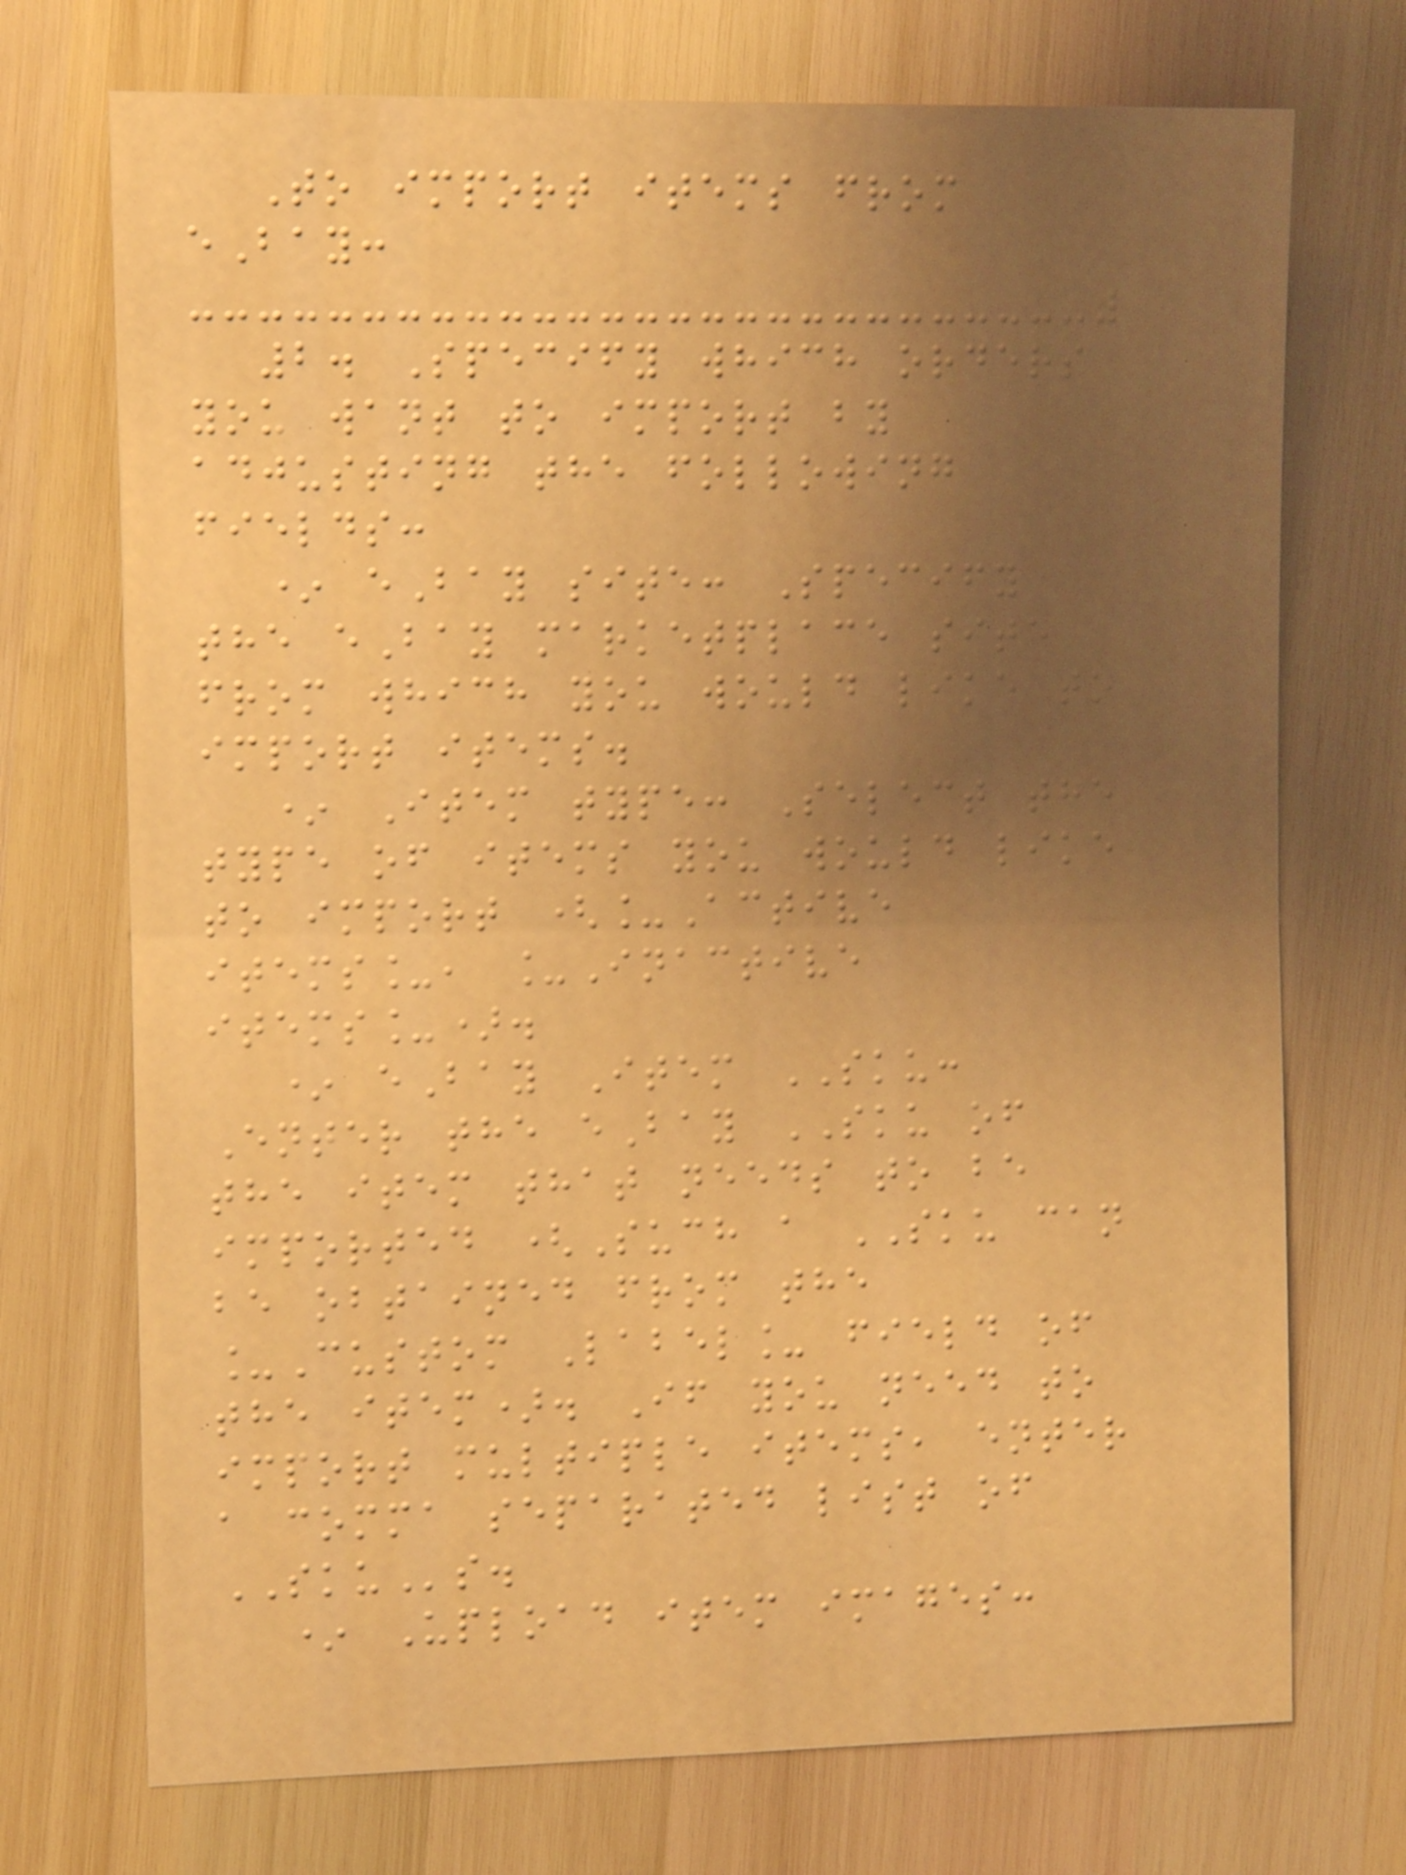To import items from
eBay:
2. Specify which orders
you want to import by
adjusting the following
fields:
* eBay site: Specify
the eBay marketplace site
from which you would like to
import items.
* Item type: Select the
type of items you would like
to import (_Active
items_, _Inactive
items_).
* eBay Item SKU:
Enter the eBay SKU of
the item that needs to be
imported (Such a SKU can
be obtained from the
_Custom Label_ field of
the item). If you need to
import multiple items, enter
a comma separated list of
SKUs.
* Upload item images:
